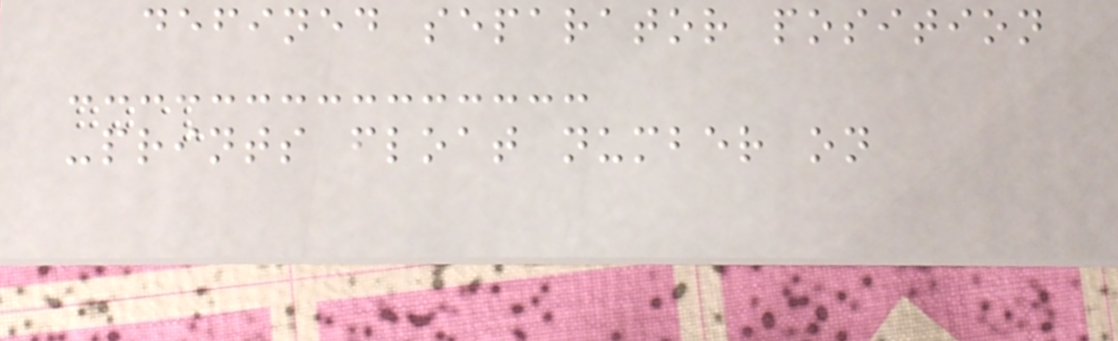defined separator position
-prints float number on
